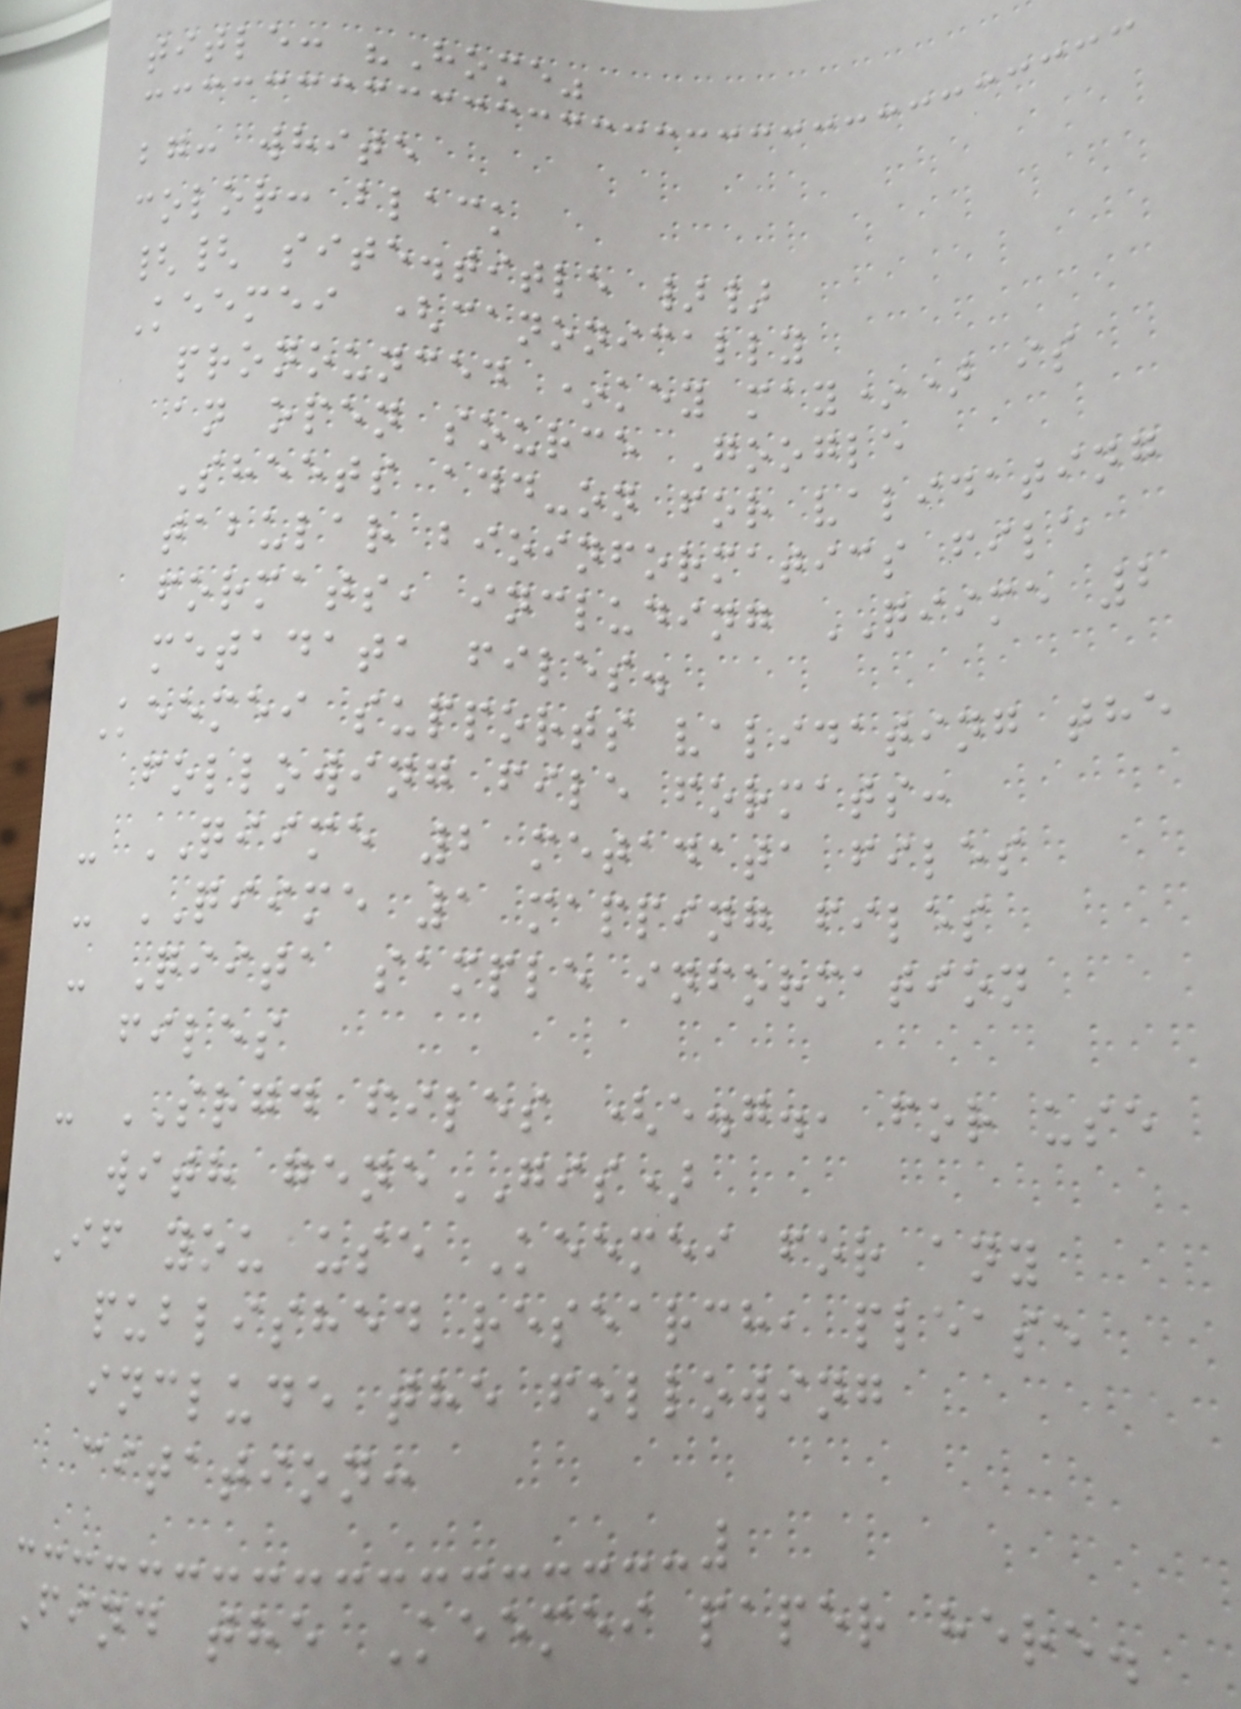title: "Home"
bg: white
color: black
{{ site.title }}
Keemei (canonically
pronounced *key may*) is
an open source Google
Sheets add-on for validating
tabular bioinformatics file
formats, including QIIME 2
metadata files.
Keemei supports validating the
following file formats:
- QIIME 2 metadata files
- QIIME 1 mapping files
- Qiita sample information
files
- SRGD files (e.g., for use
with geneGIS)
If you use Keemei for any
published research, please
include the following
citation:
Find the Keemei paper here.
